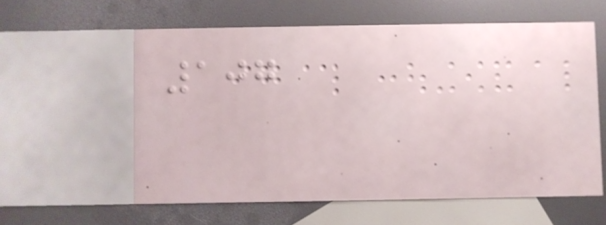107
